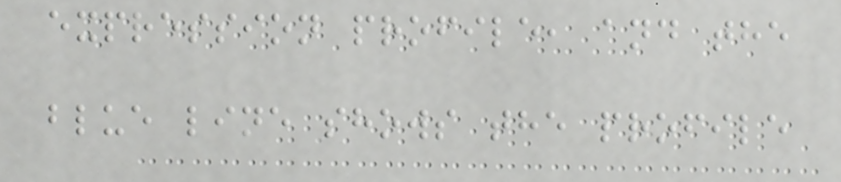expression profile, and the
blue line shows the profile
